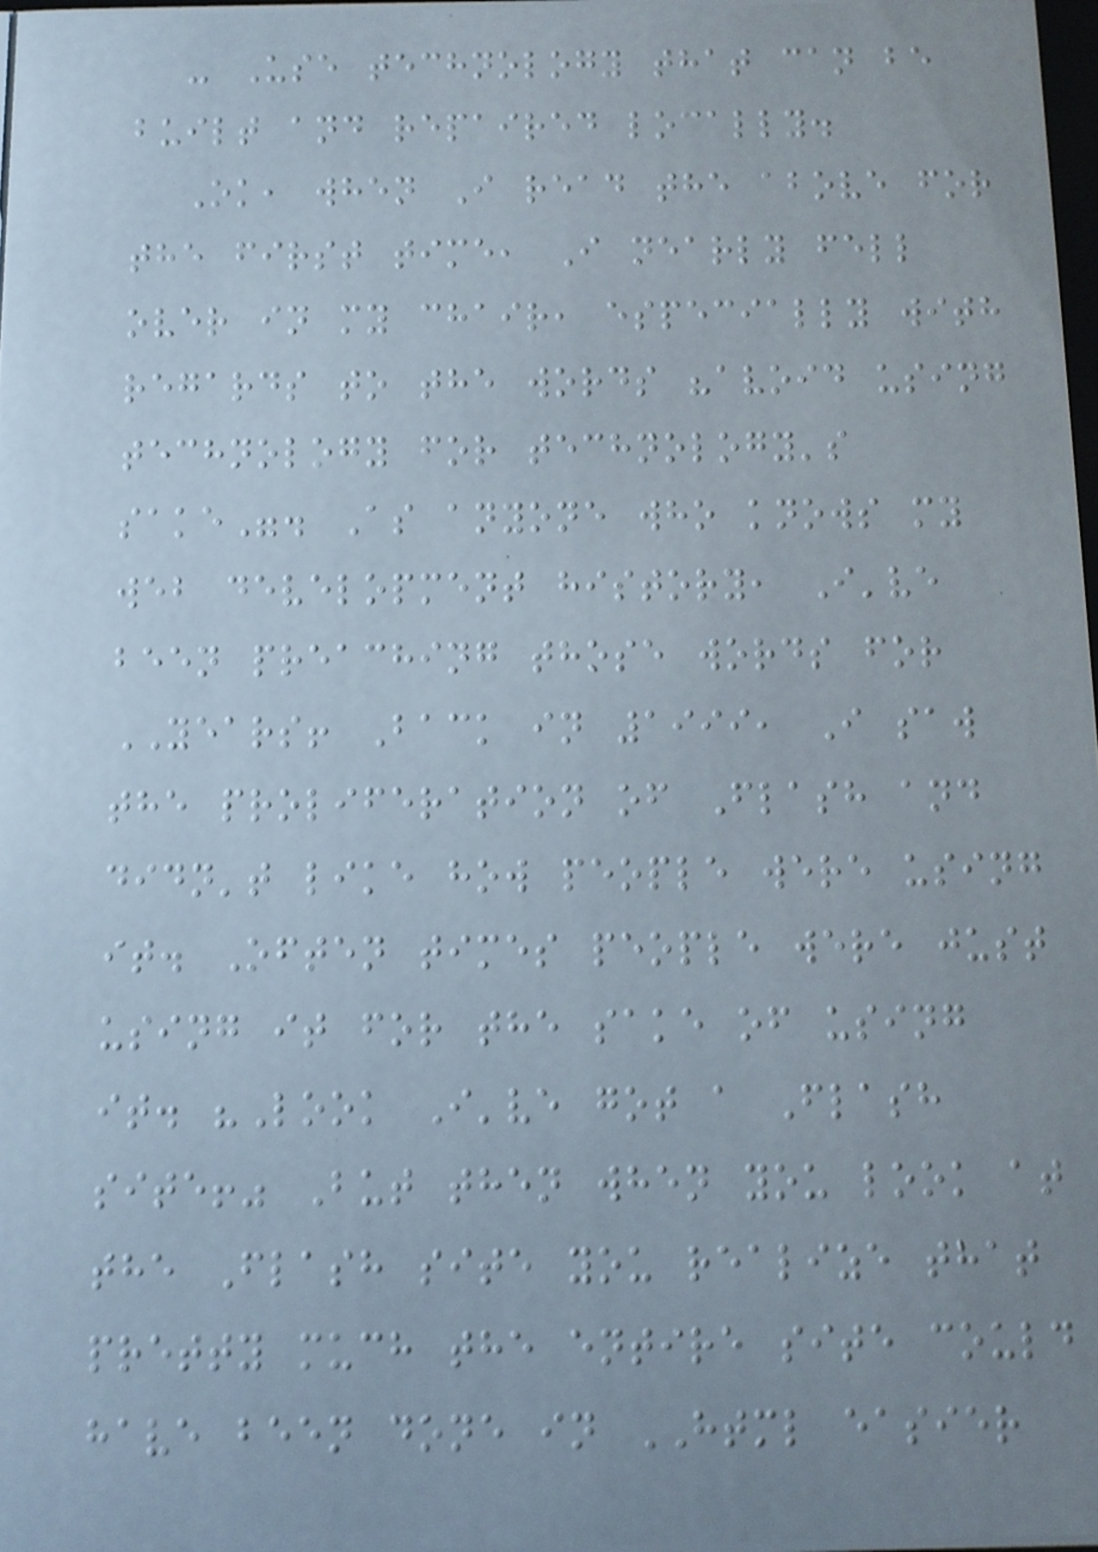- Use technology that can be
built and repaired locally.
Ok, when I read the above for
the first time, I nearly fell
over in my chair, especially with
regards to the words "avoid using
technology for technology's
sake". As anyone who knows my
web development history, I've
been preaching those words for
YEARS! Back in 1999, I saw
the proliferation of Flash and
didn't like how people were using
it. Often times people were just
using it for the sake of using
it. "Look I've got a Flash
site!" But then when you look at
the Flash site you realize that
pretty much the entire site could
have been done in HTML easier
